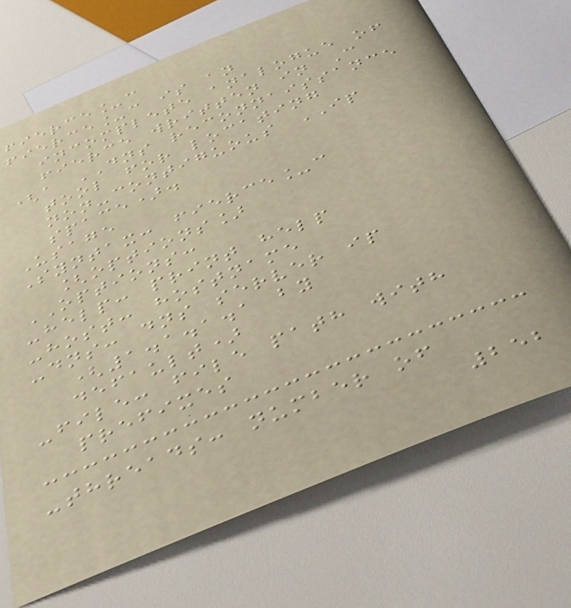fierce_c
fierce_c is an
incomplete analogue of
fierce written in C
(a DNS reconnaissance
tool for locating
non-contiguous IP
space).
Usage
Syntax: fierce_c
[options]
OPTIONS:
-help: print help
-host: hostname
-dns: dns server ip
(1.1.1.1 by
default)
-file: file path with
prefixes
-threads: number of
252
